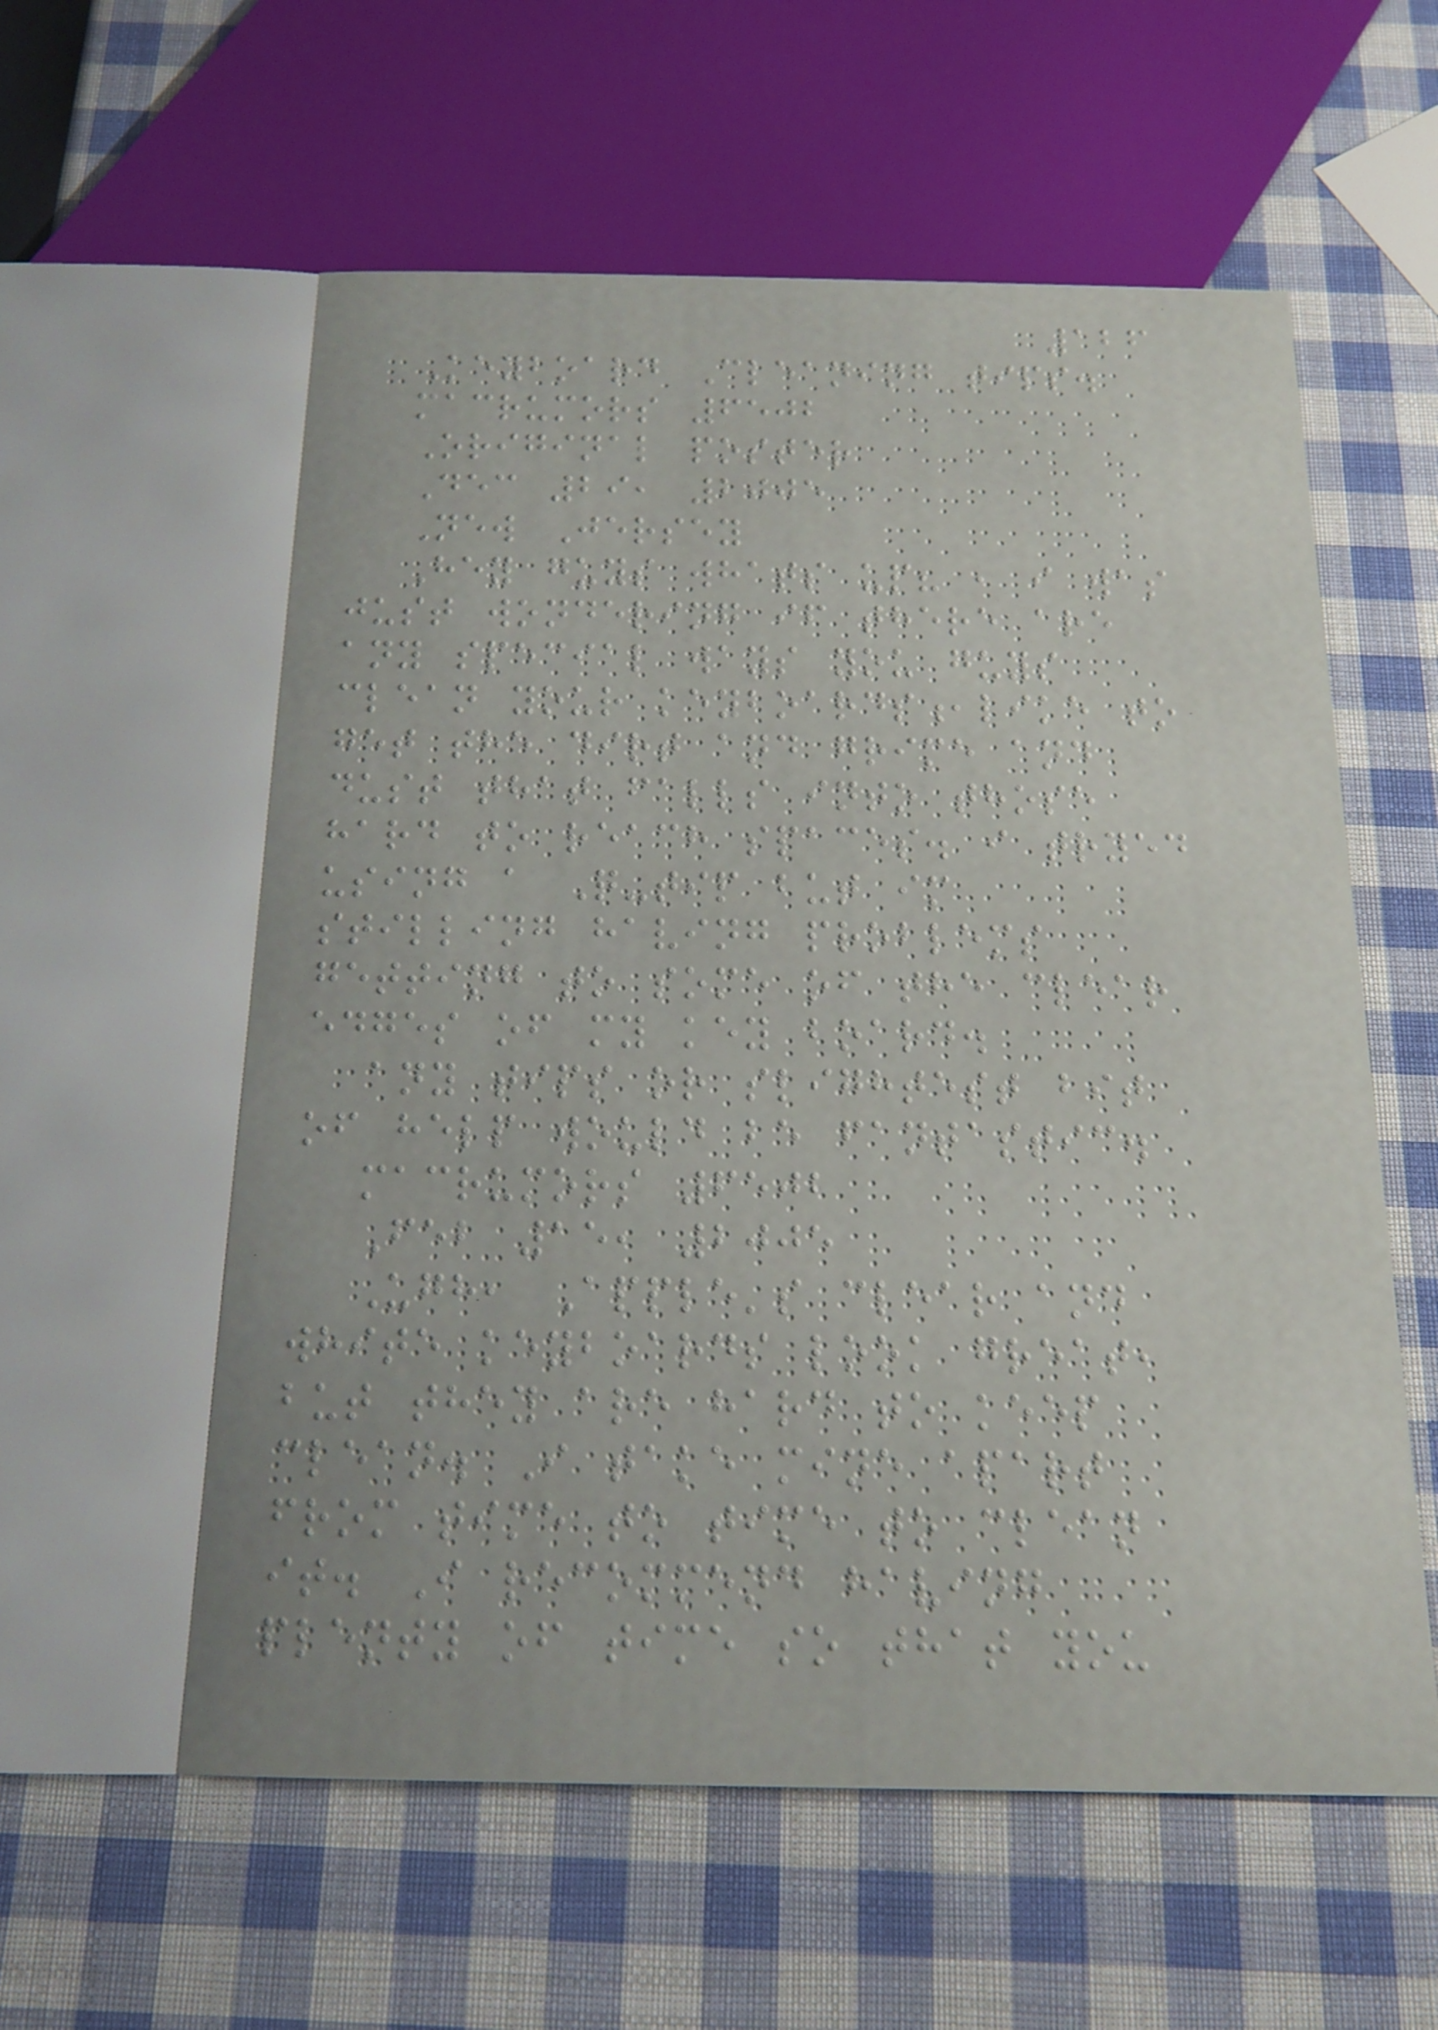126
Keyboard Cleaning tips.
macrumors 6502
Original poster
Dec 29, 2005
New Jersey
Hey guys whats up? , i was
just wondering if there are
any special ways you guys
clean your keyboards,like to
get the dirt and grime and
dust that falls into those
hard to reach spaces. i tryed
using a Q-tip but im
stilling having problems
getting to some of the clear
edges of my key board.
any tips or slightest bit
of help would be fantastic.
macrumors 6502
Feb 15, 2005
Ugh, Apple's clear and
white keyboards look great,
but they are hard to keep
clean. I take mine apart
from time to time to clean
it. I recommend having
plenty of time so that you
